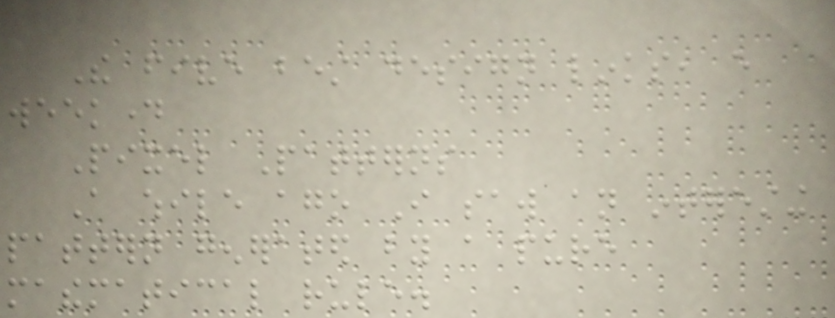The five best design links, every
weekday
Pixel Patterns
A while ago I saw an interesting
pattern generated by a pure
mathematical rule.
